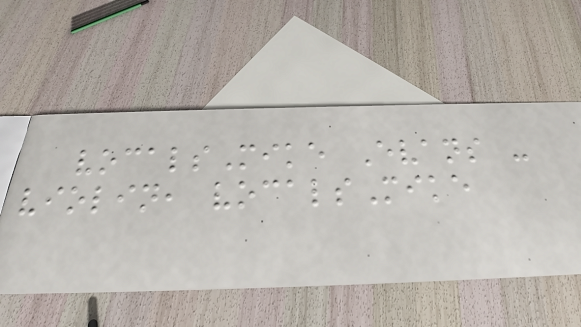vocalsMike Evans -
violin, vocalsMike
